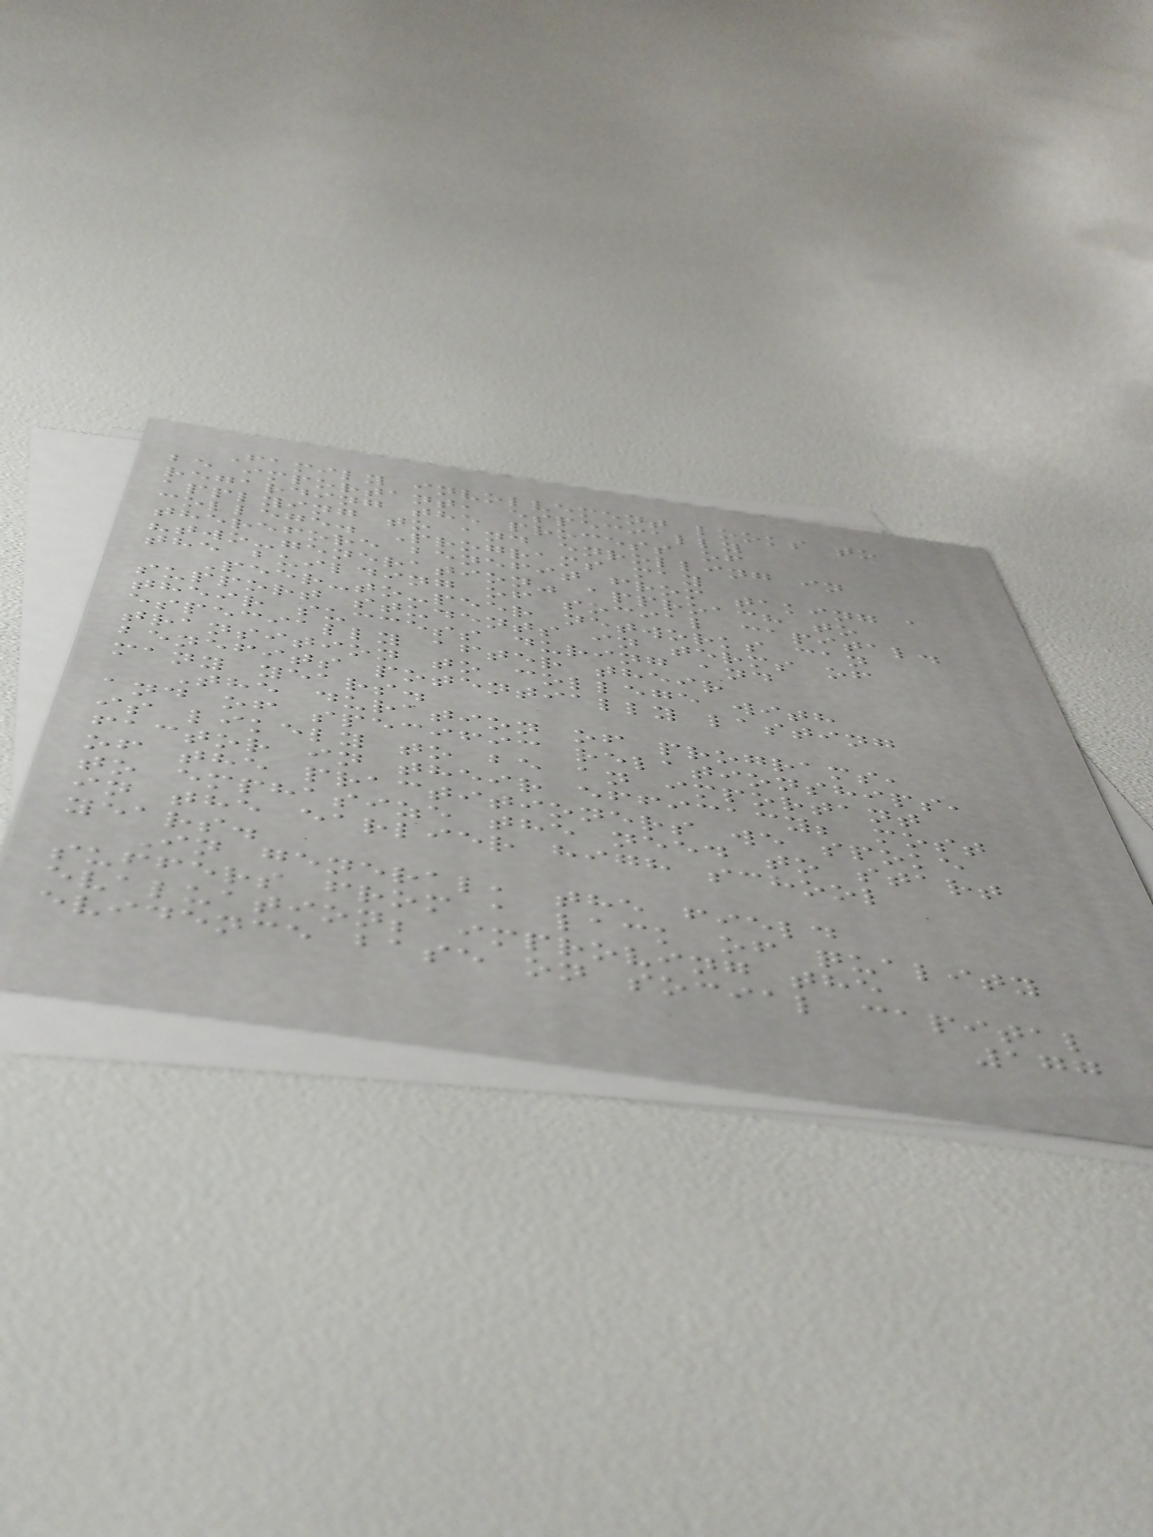Family involvement looks to
be important, especially
regarding the process of
applying to and enrolling in
college. Programs may
therefore benefit from taking a
"two-generation" approach to
the building of social capital.
Peer-to-peer networks can
support students in terms of
their success during and
especially after their
transition to college with
benefits potentially lasting
many years.
The duration of programs,
and of specific relationships,
is likely to be an important
factor in their efficacy; most
of the practitioners we spoke
to emphasize the need to start
in the earlier high school
years.
In general, the field
suffers from a lack of quality
evaluation; improving the
evidence base on social capital
177
